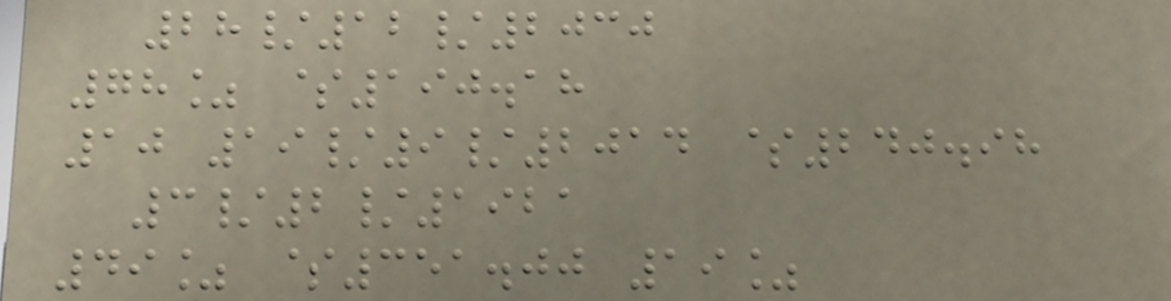28/12/2030
78% $190.18
10 19/9/2014 $240.98
3/2/1921
49% $351.00 19%
